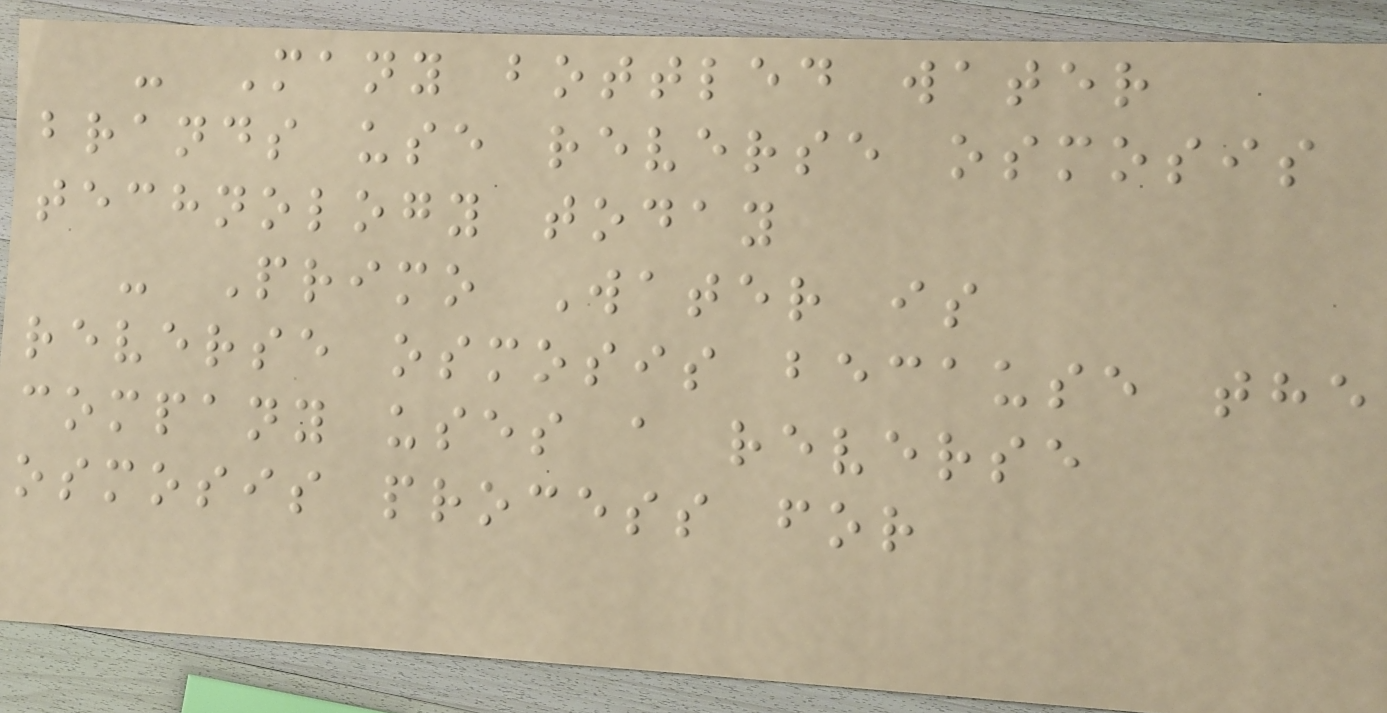- Many bottled water
brands use reverse osmosis
technology today
- Primo Water is
reverse osmosis because the
company uses a reverse
osmosis process for
